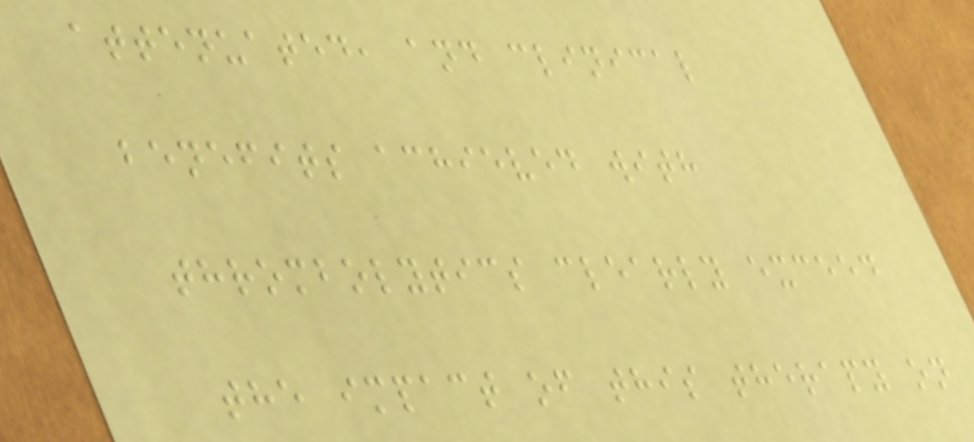attenuated, and clinical
benefits achieved with
thrombolytics clearly exceed
the impact of this therapy on
